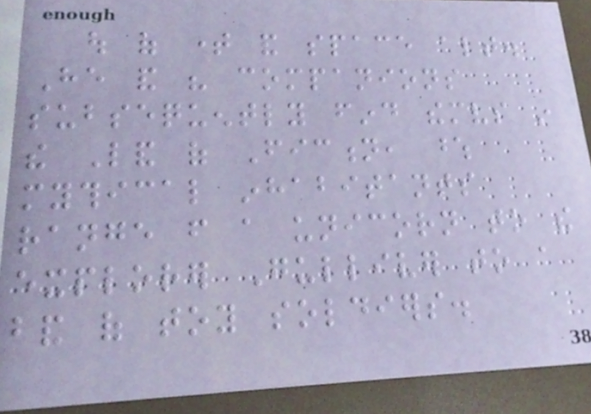out of time and space altogether.
He and his companions
subsequently find themselves in
the Land of Fiction, whose
mythical inhabitants
range from a unicorn to the
explorer Gulliver to a
band of toy soldiers.
